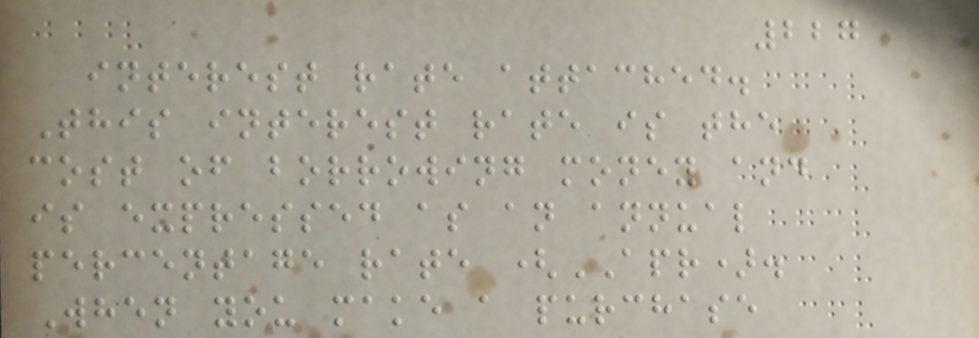227
interest rate attached.
This interest rate is the
cost of borrowing money and
is expressed as an annual
percentage rate (APR).
When you make a purchase
